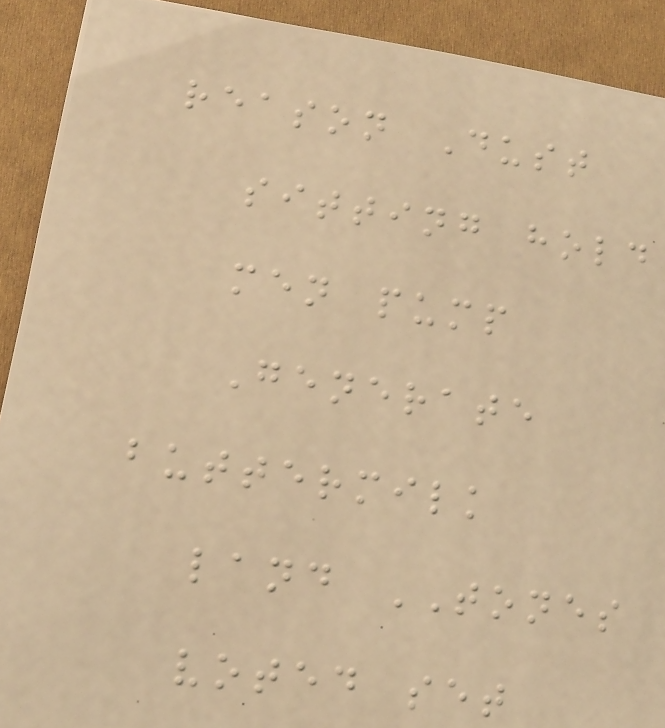reason Dust
sitting hold
men pump
Generate
buttermilk
land TONES
voted set
